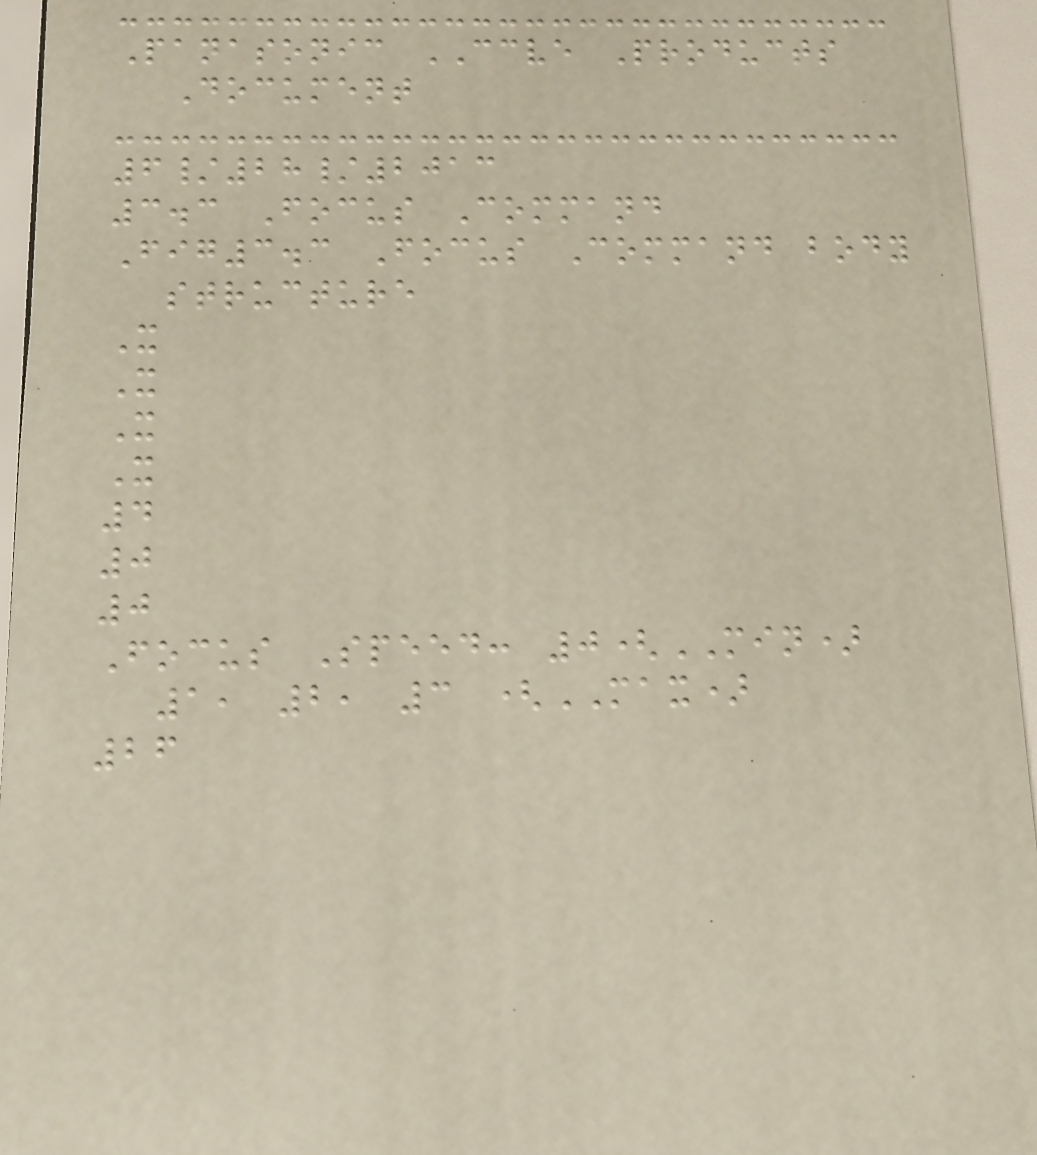Panasonic CCVE Products
Document
6/28/2013
3.3 Focus Command
Fig3.3 Focus Command body
structure
X
X
X
X
4
0
0
Focus Speed: 0(MIN)
1, 2, 3 (MAX)
26
